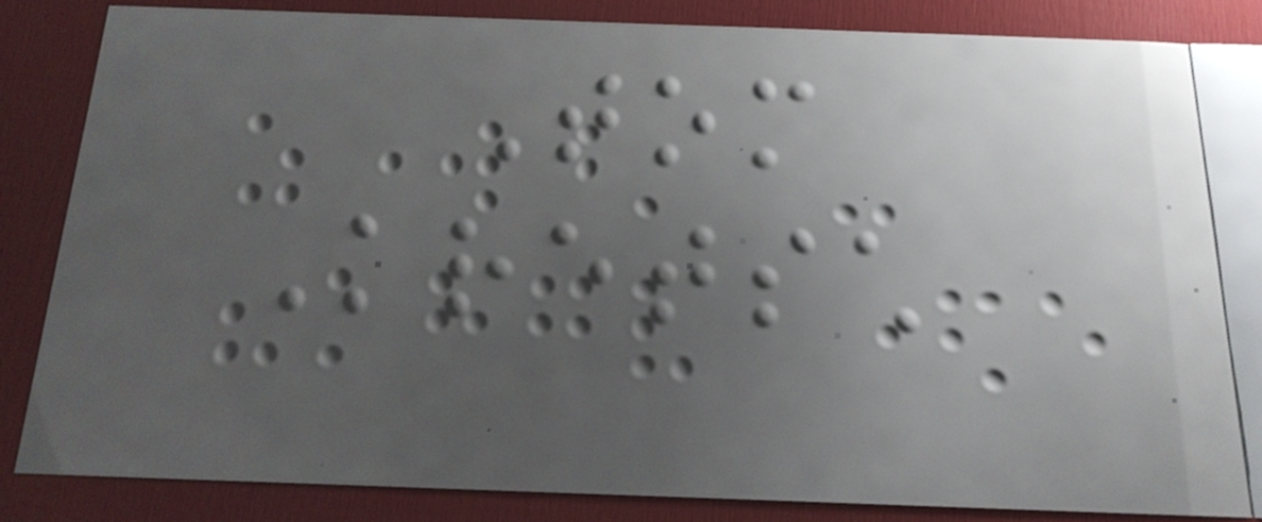Tom
Kretsch
